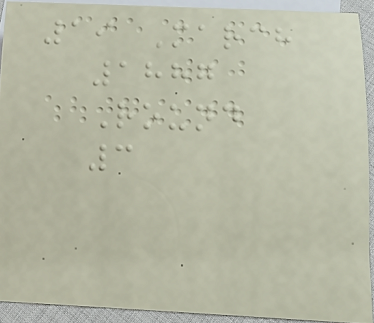19 March
1887
Round
3
